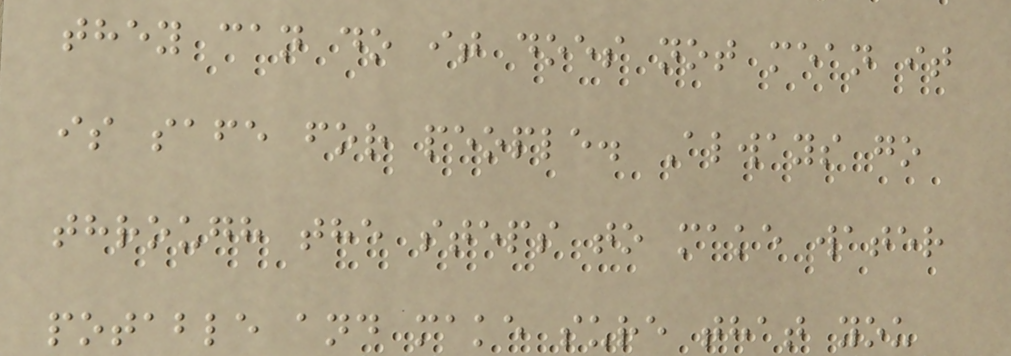they can do it does not mean it
is safe for people. Always go
through the steps to make water
potable and make sure that you
